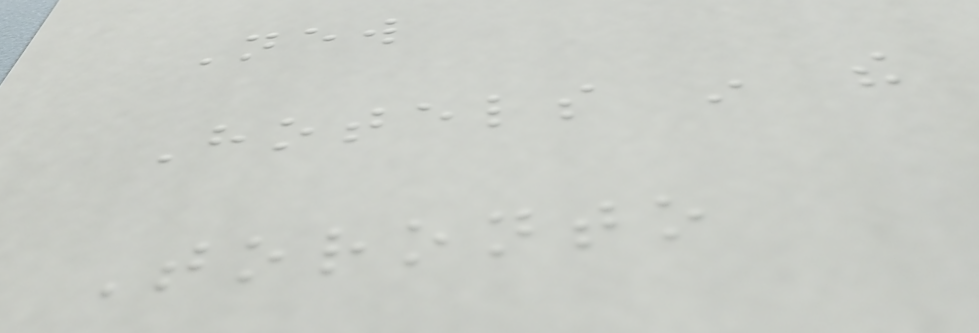New
Hotels in the
Toronto
